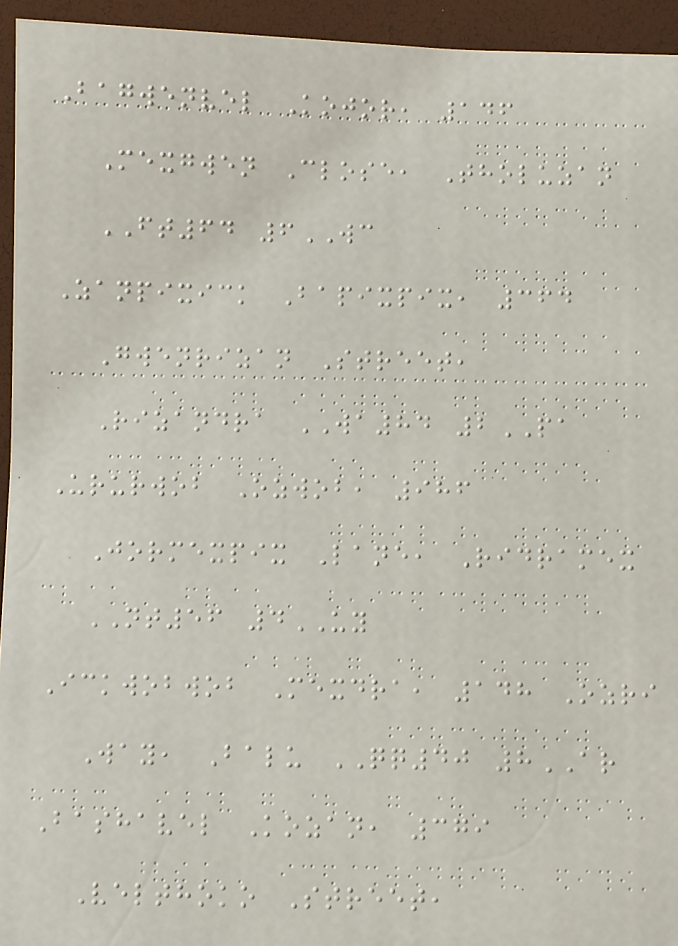Bagwenvel Kojor, 146
Mexgwen Close, Tholuzan
FT64 6WC
Zanpixick Bapixpix, 364
Gwenrizan Street,
Rizandra WA84 2PA
Ururwob Ozwob, 986
Jormexpix Lane, Ridramex
NT56 4UY
Ickwobwob Mexdra, 148 Ozri
Way, Balu QQ40 8AR
Bashavel Kozan, 379
Velthoko Street,
